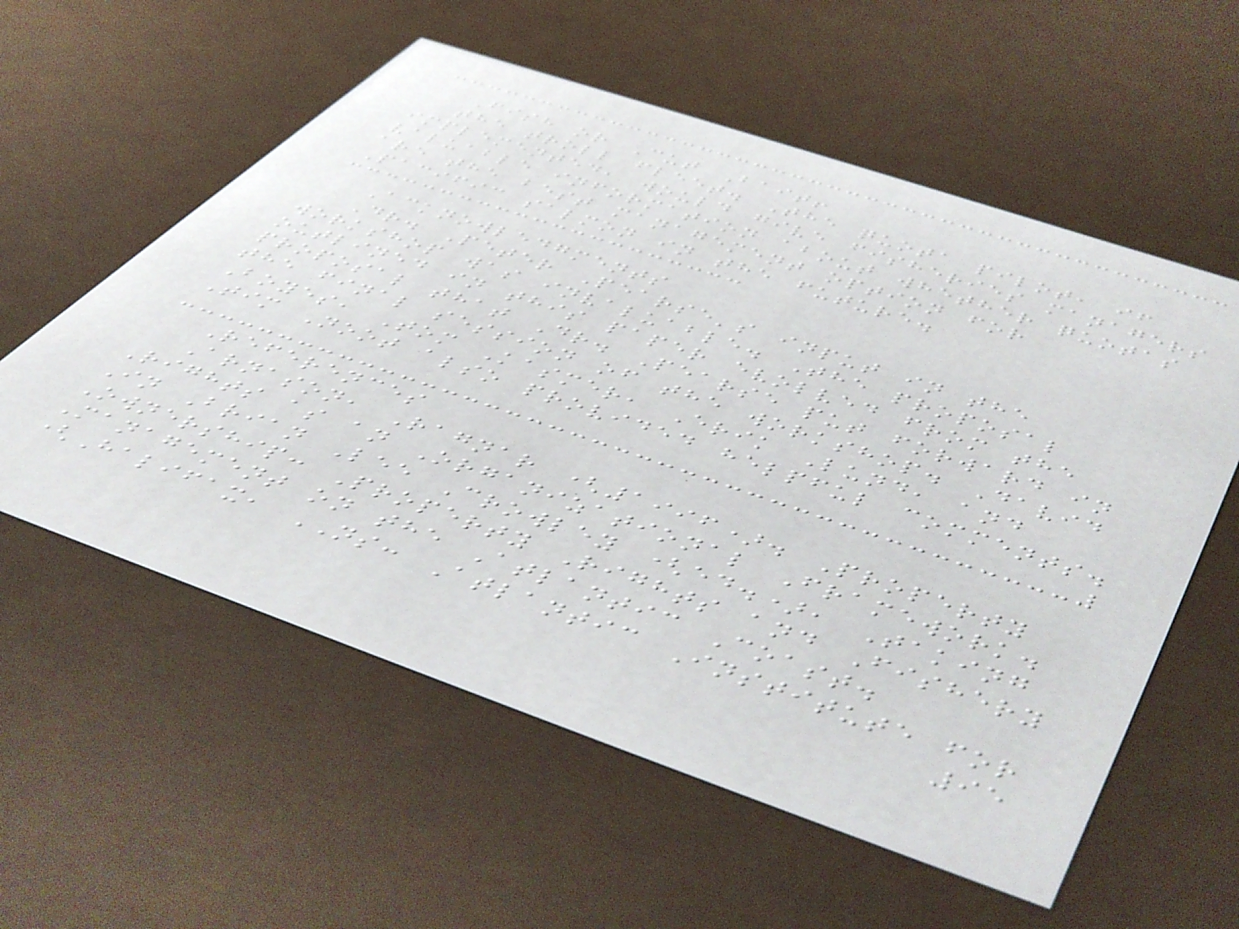Fish or Cut Bait!
the troll fleet. The quota pilot, if
implemented, would give fisheries managers
valuable information about whether quotas
are the best management option for
Pacific salmon in the future.
Acknowledgments
Dr. Peter Pearse's input in the
workshop was invaluable. The proposal
outlined in this paper evolved from the
proposal that Dr. Pearse put forward in
the final session of the workshop. David
Boyes, Tom Kasmer, Erik Lund, and
Tim Noot also provided helpful comments.
References
Arnason, Ragnar (1996). Property
Rights as an Organizational Framework.
In Brian Lee Crowley (ed.), Taking
Ownership: Property Rights and Fishery
Management on the Atlantic Coast.
(Halifax, NS: Atlantic Institute for
95
